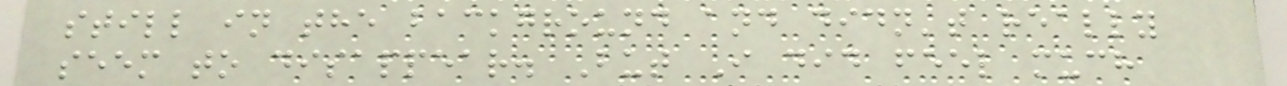still in the background and didn't really
seem to disappear. But I did feel much
